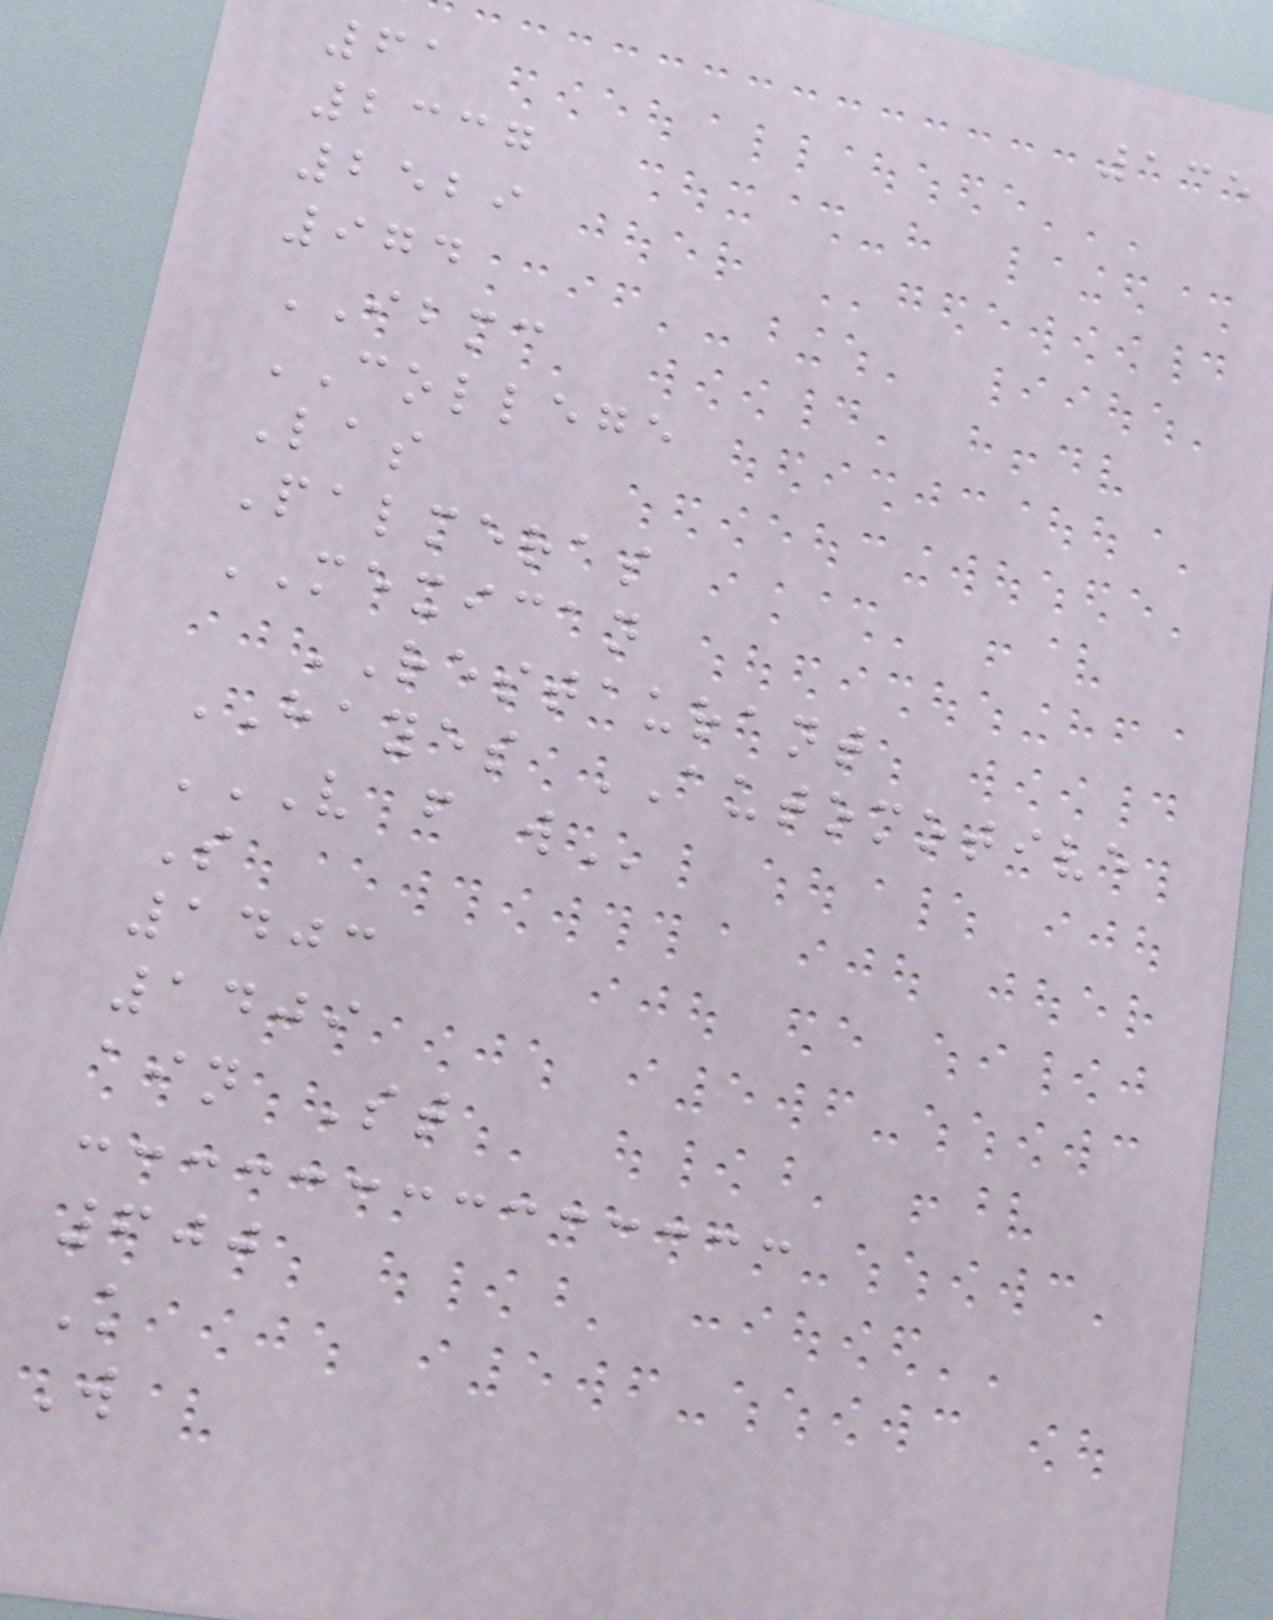135
61
2337
2529
974
IBMC
COLLEGE
Las
Palmeras
MEXICAN
RESTAURANT
HAYES AUTOMOTIVE
V F W
S
1403
1409
ain St
600
K
W
